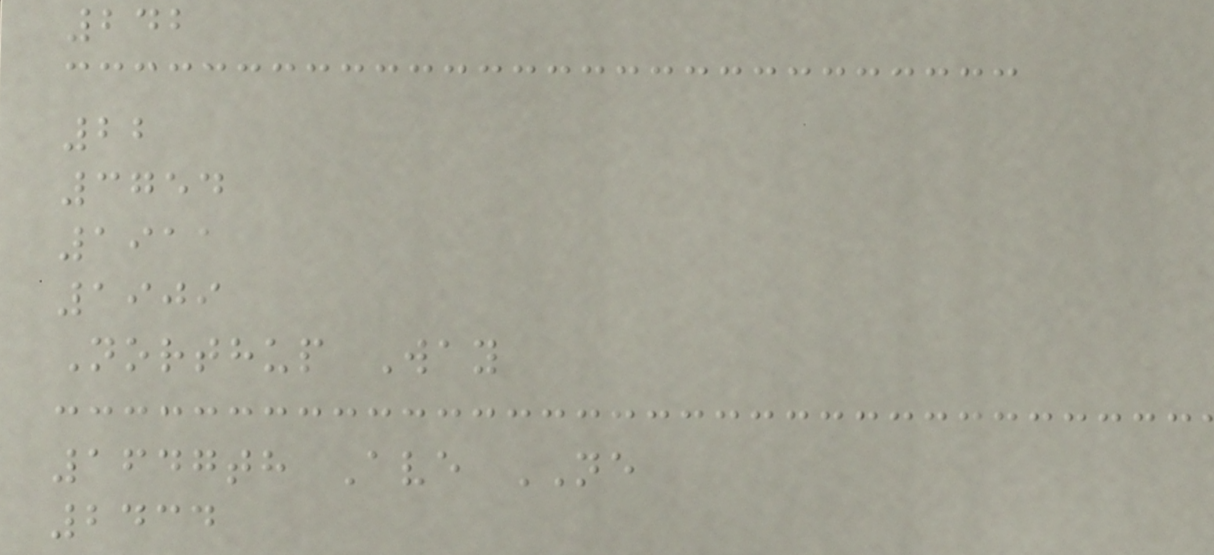242
22
3754
1911
1909
Northup Way
1647th Ave NE
2434
